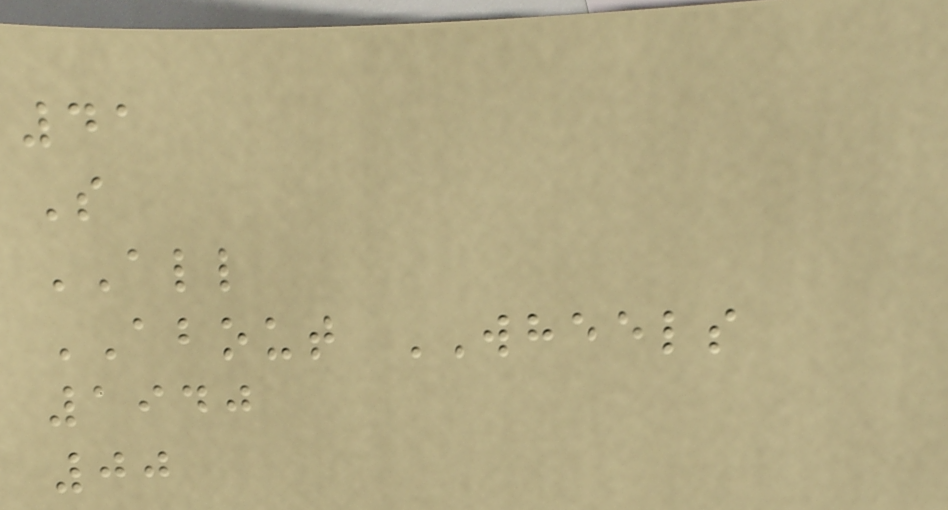41
S
ALL
ABOUT WHEELS
1940
00
